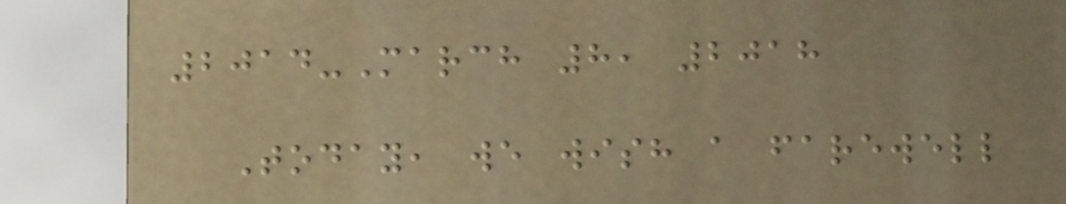2014-March 8, 2018
Today, we wish a farewell
